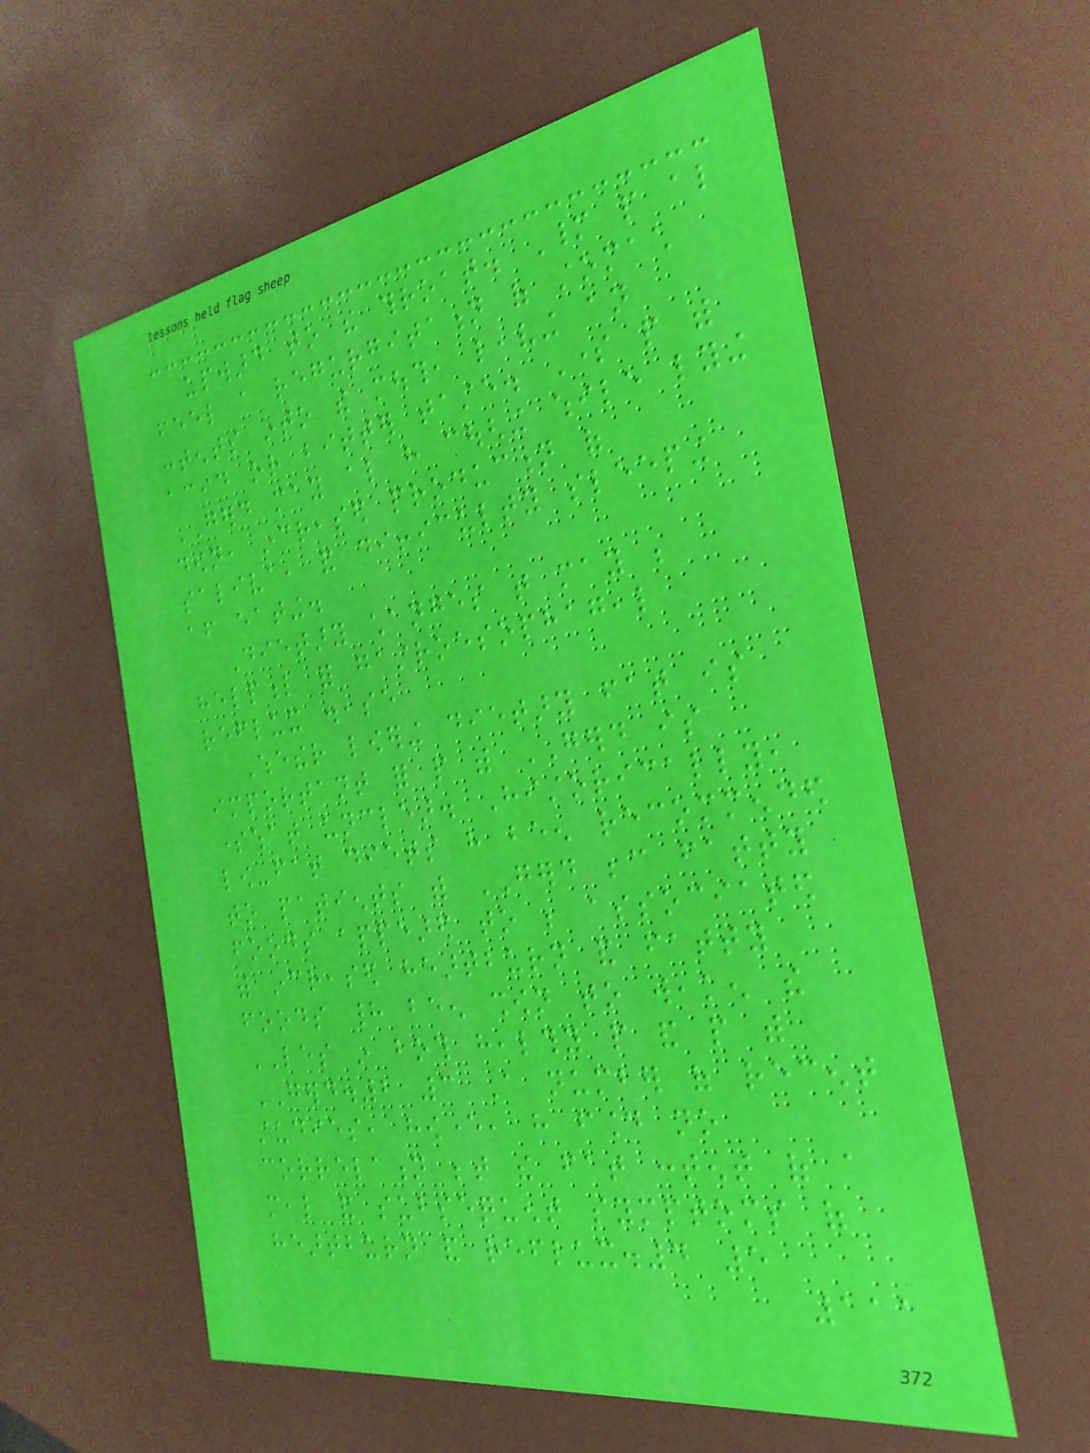upward to the throat. Many people also
feel a regurgitation of stomach
contents into the mouth, leaving an
acid or bitter taste. Some people with
GERD may also have coughing while lying
down, increased production of
saliva, and difficulty sleeping
after eating.
Dietary changes that may be
helpful for gastroesophageal
reflux disease
Whether lowering dietary fat is
important for people with GERD is
somewhat unclear. Historically,
low-fat diets have been recommended
to patients with GERD because fatty
foods appeared to be associated
with increased heartburn and fatty
foods had been shown to weaken the
LES in both healthy people and people with
GERD.2 3 A number of recent
studies, however, have found no
correlation between the fat content of a
meal and subsequent symptoms of
heartburn and reflux.4 5
111
